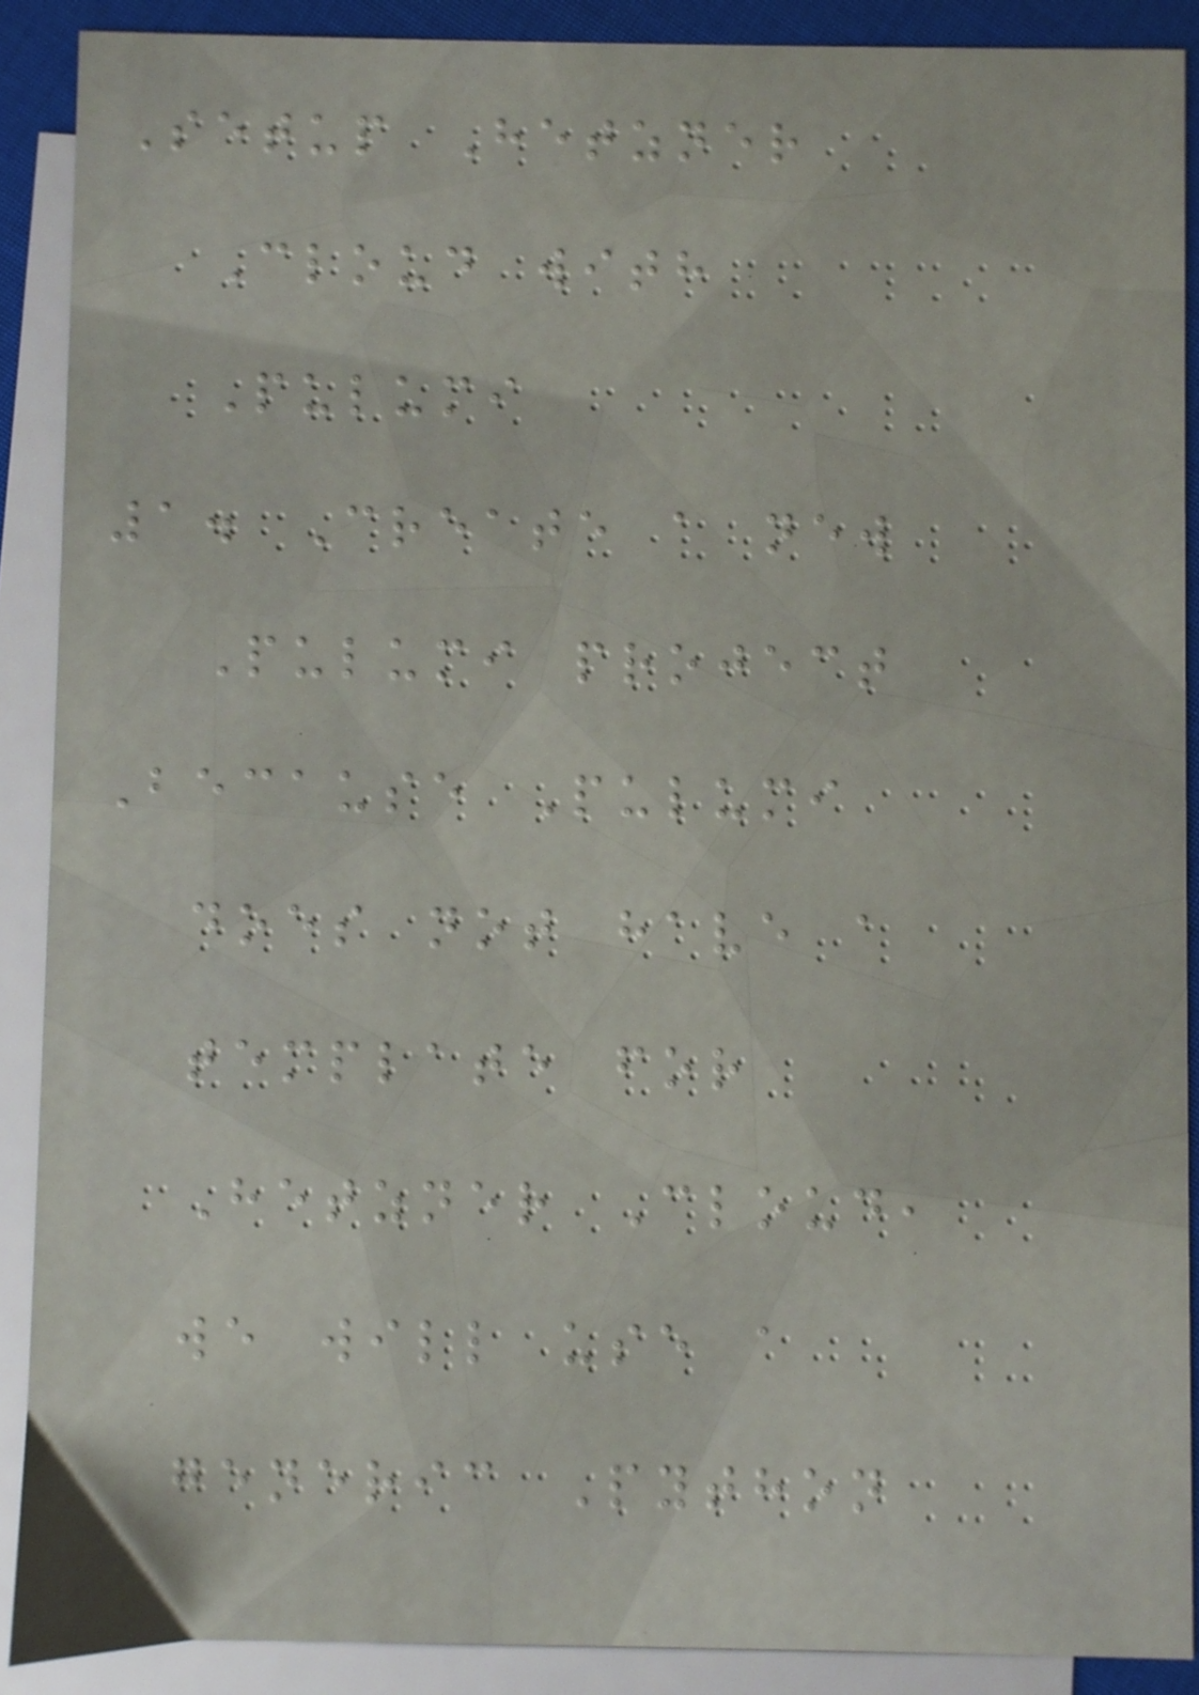Setup Hetzner
Cloud with
Pulumi
1. Create a new
Pulumi project
Because Pulumi
does not have a
template for
Hetzner Cloud,
we will use a
generic Python
